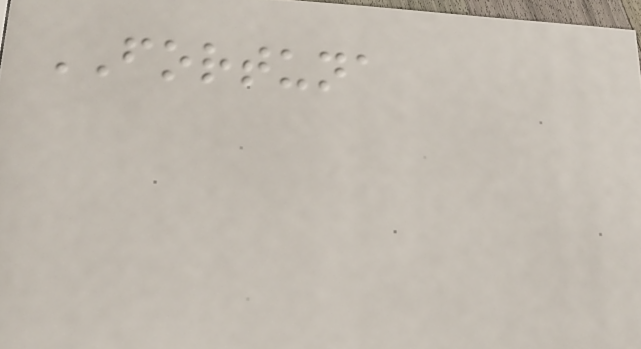FORTUNA
